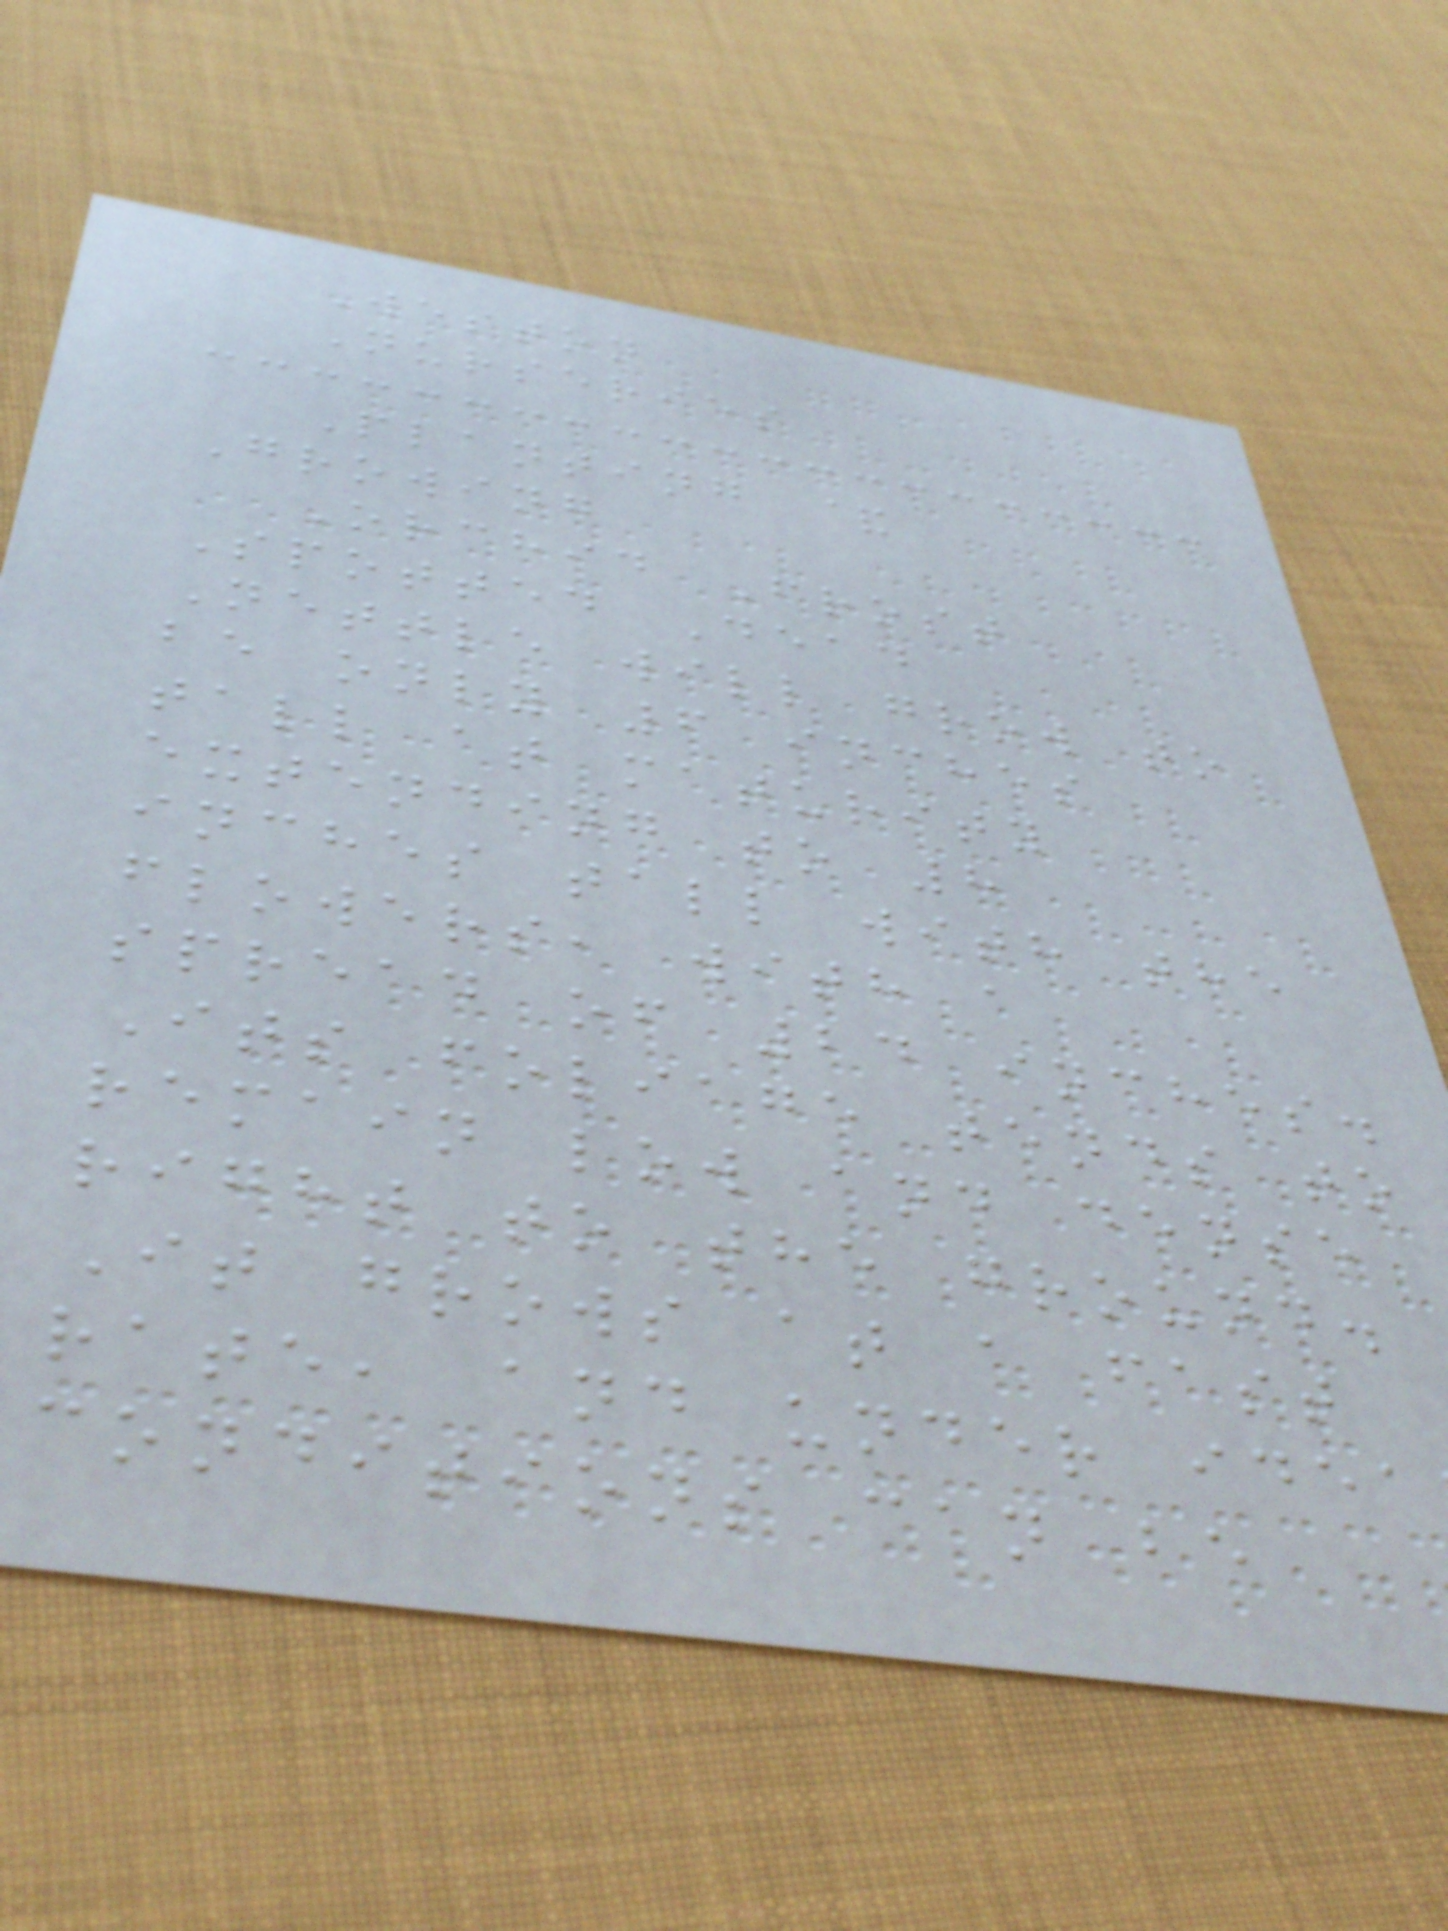Weston
Nurseries
Planting &
Growing
Orchid Frost
Spotted Dead
Nettle will grow to
be only 6 inches
tall at maturity
extending to 8
inches tall with the
flowers, with a
spread of 24 inches.
Its foliage tends to
remain low and dense
right to the ground.
It grows at a fast
rate, and under idea
conditions can be
